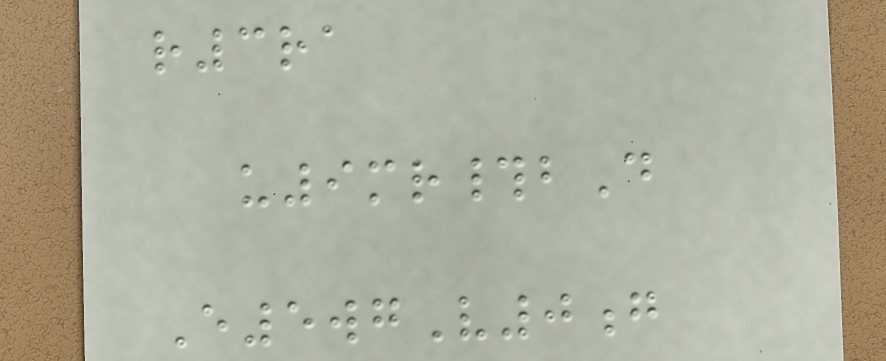r3ra
u9mr#bD
E5wgV0g
